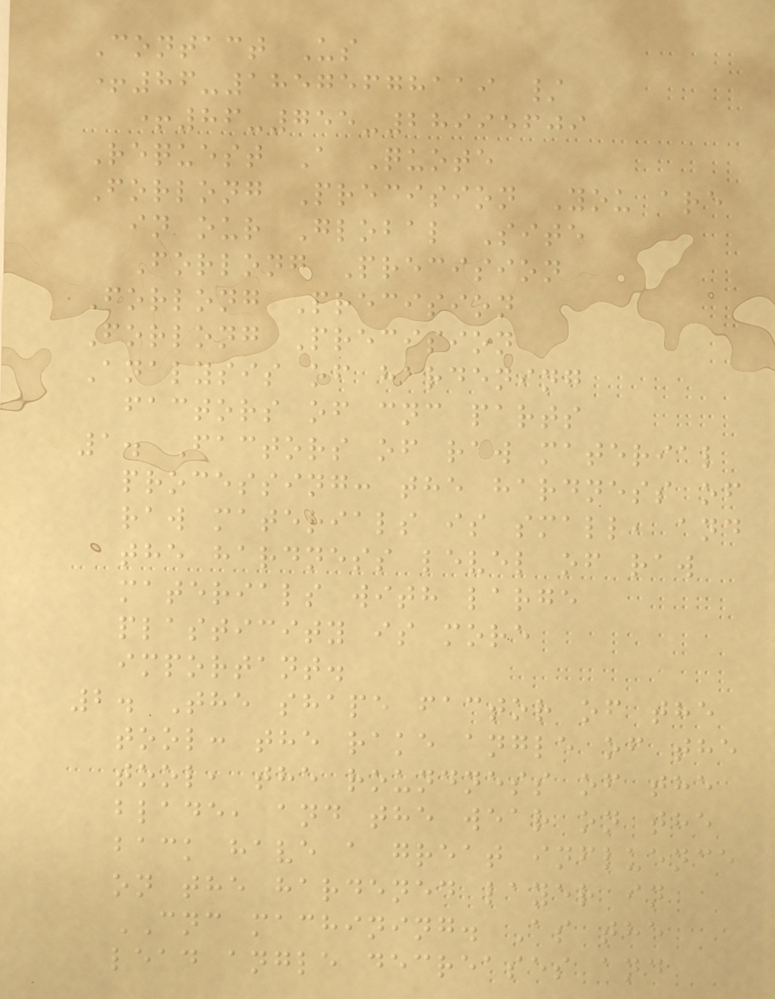Contact Us
+86-18575678119 /
+86-755-28995609
Request A Quote
Forlong Precision You are
in our Global Site
Forlong Precision
Forlong Precision
Forlong Precision
Analysis of hardening
factors of cnc parts
1. Factors of raw material
processing: the hardness of
raw materials is small, and
the hardness level of raw
materials with large
plasticity is more
important.
2. The shape factor of the
tool: the rake angle of the
tool, the roundness of the
blade, and the wear on the
back have a great influence
on the hardened layer in
CNC machining. As the
lead angle decreases and
